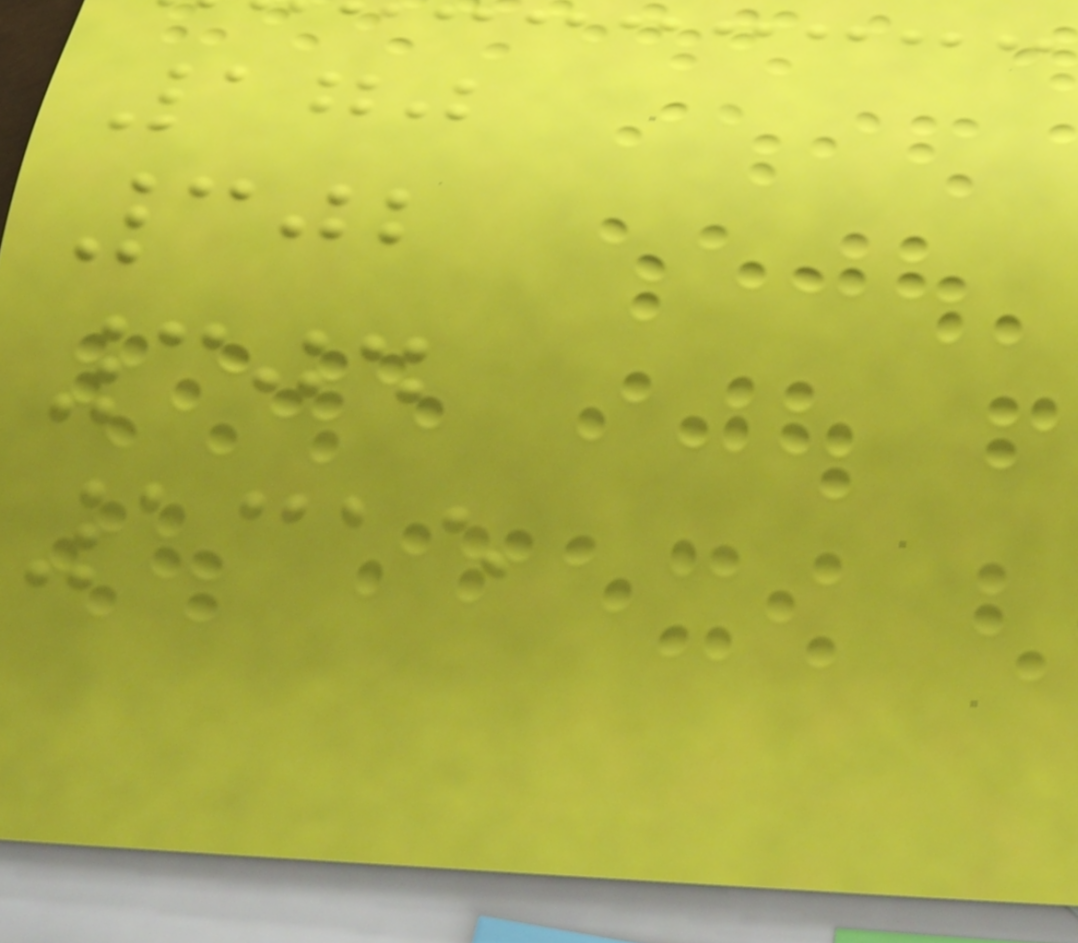170
302
304
1315
